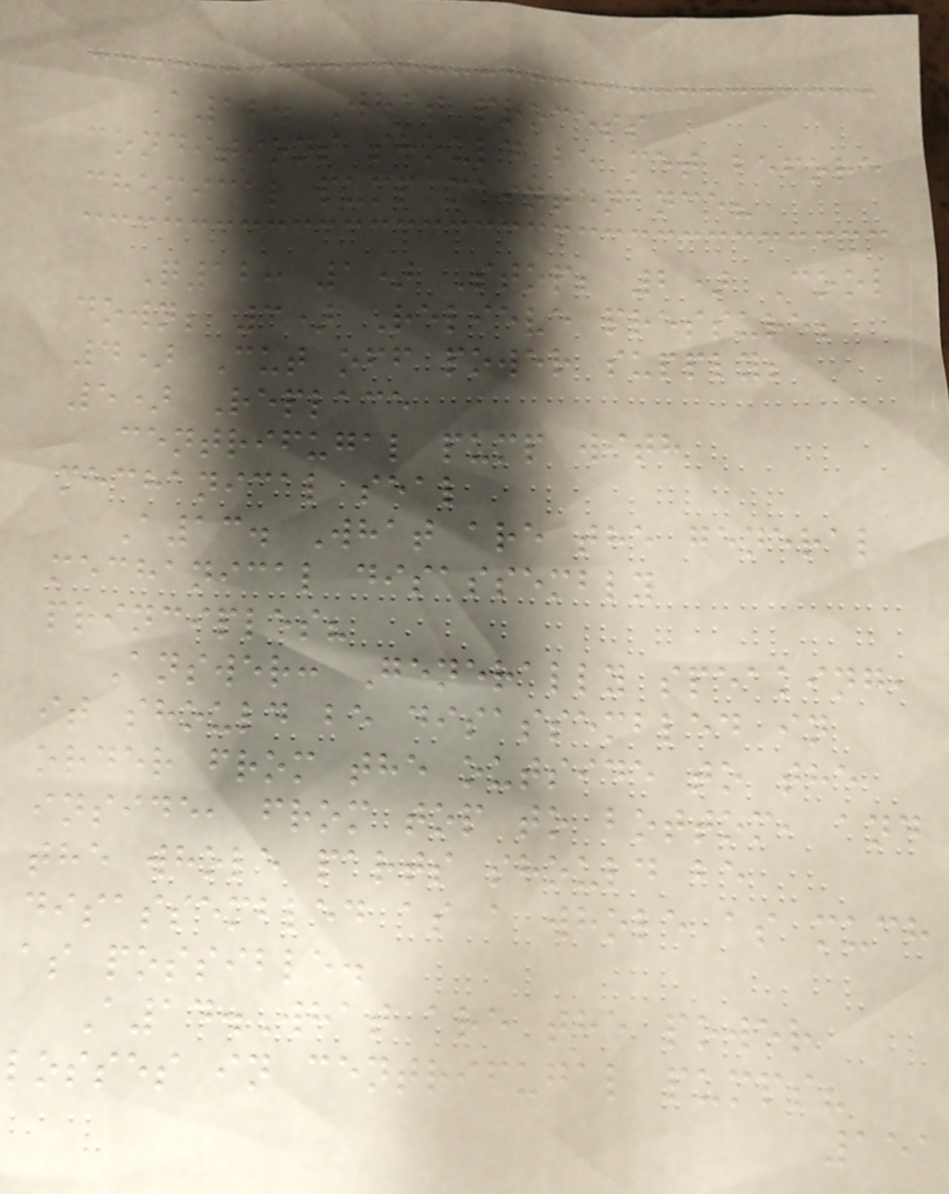A12. What process
conditions should be met before
chemical pump maintenance?
Q12: 1) Stop; 2) Cool
down; 3) Relieve pressure;
4) Cut off power supply;
5) Replace
centrifugal pump with
mechanical seal
A13. What are the general
mechanical disassembly
principles?
Answer: Generally speaking,
it should be disassembled in
order from the outside to the
inside, from top to bottom, and
the whole parts should be
disassembled as a whole as much
as possible.
A14.What are the power
losses in centrifugal pumps?
151
